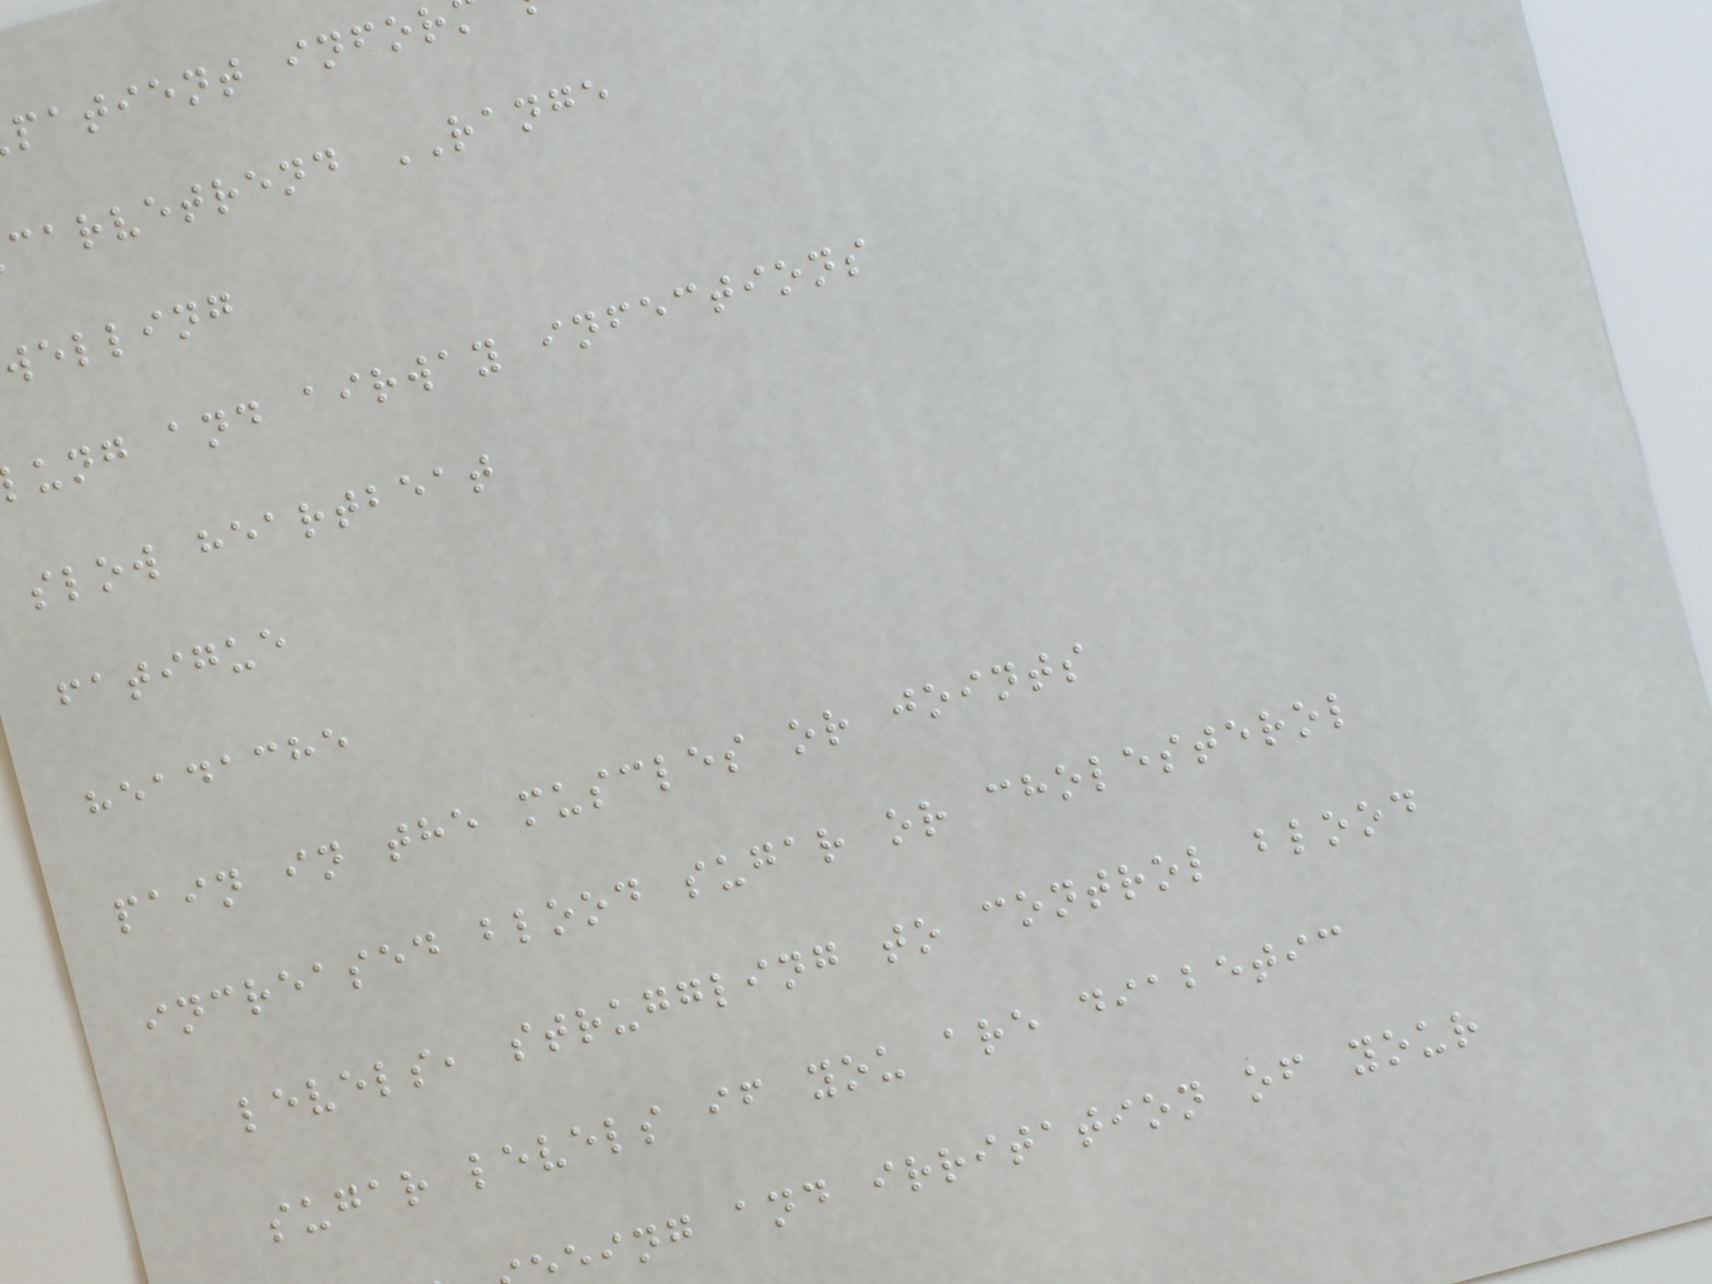carvetrend RANGE
welling
ung and airway infections
slow heartbeat
fatigue
headache
pain in the muscles or joints
increased blood sugar or cholesterol
levels, struggling to control blood
sugar levels if you are diabetic
eing and irritation of your
